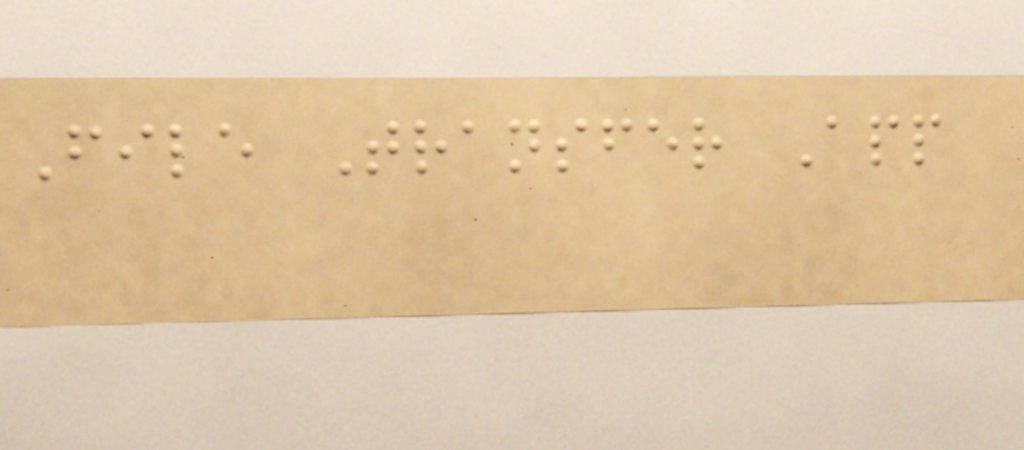File Transfer App
